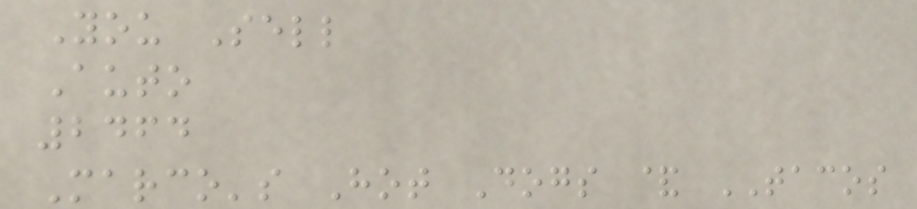You Sell
Auto
2464
Marco's Hot Dogs & TACOS
